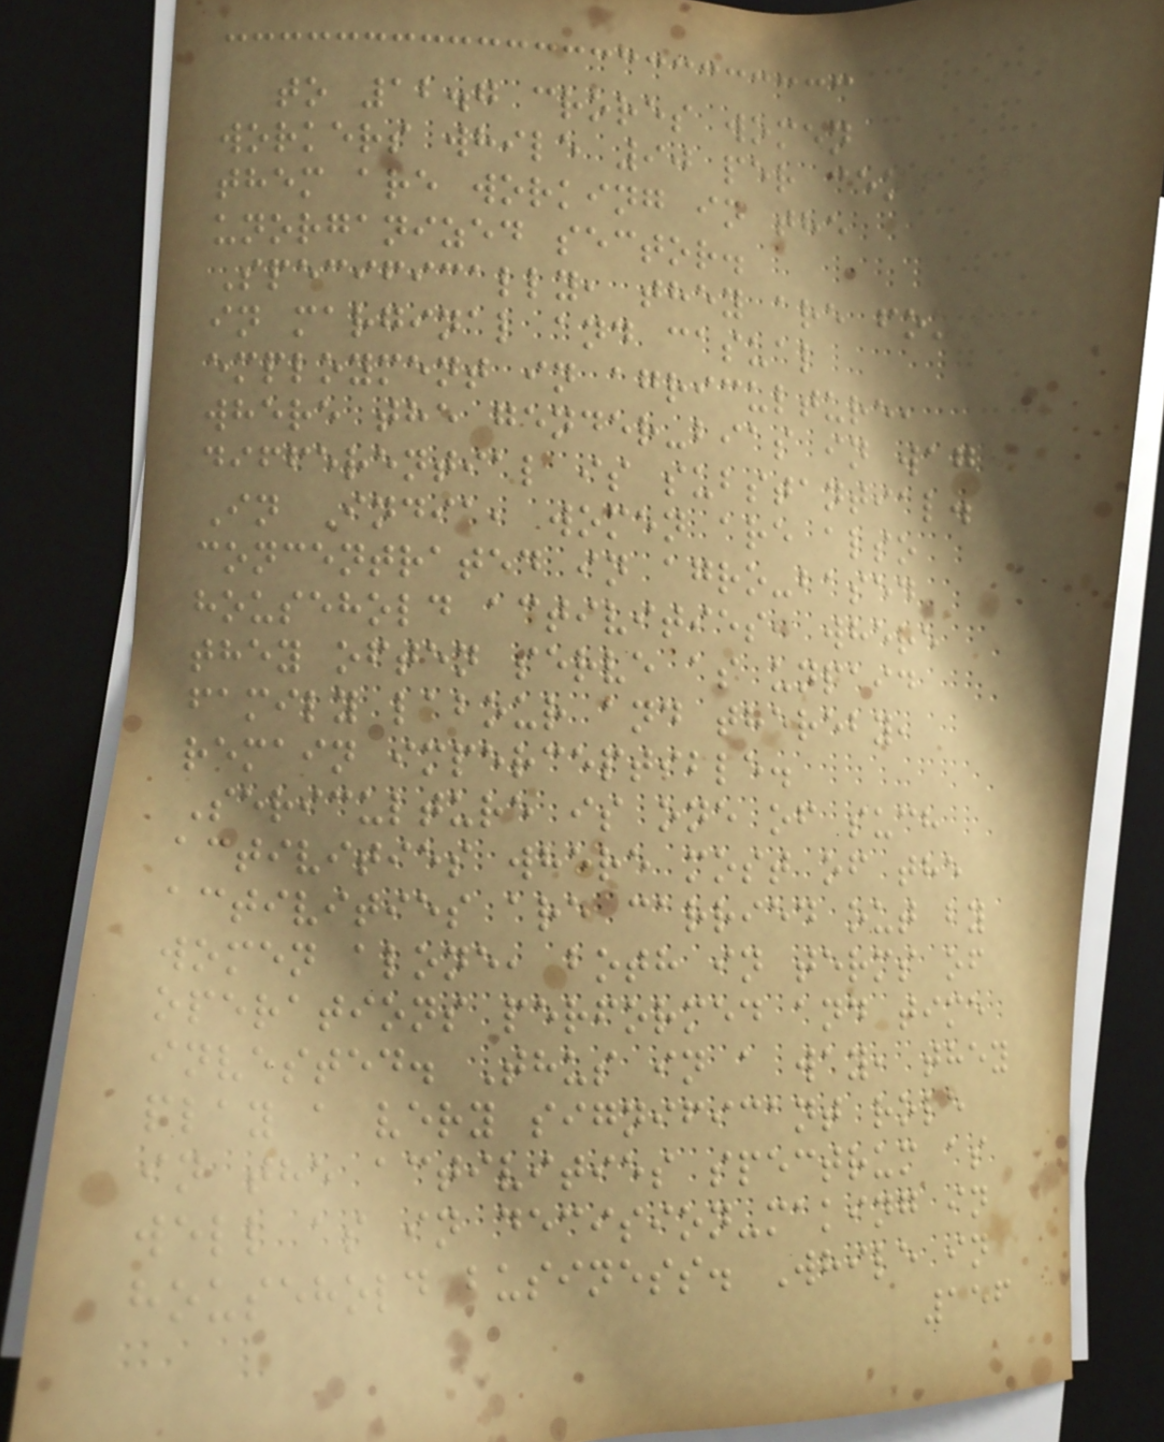to 12.7 crores women
workers while 90 per cent of
them are working in the
unorganized sector.
Specifically, they are found
in marginal and casual
employment in agriculture,
where the gender-bias in wage
differential is substantial.
In India, women are also
concentrated in agro-based
household activities, where
they often serve as unpaid
family labour and thereby,
remain imperceptible.
Sericulture is one of such
activities where most of the
activities are carried out by
women alone, both in terms of
operations performed and time
invested. Thus in a way, they
play a very significant role
in the activities spectrum as
well as in decision-making in
household business. While in
156
